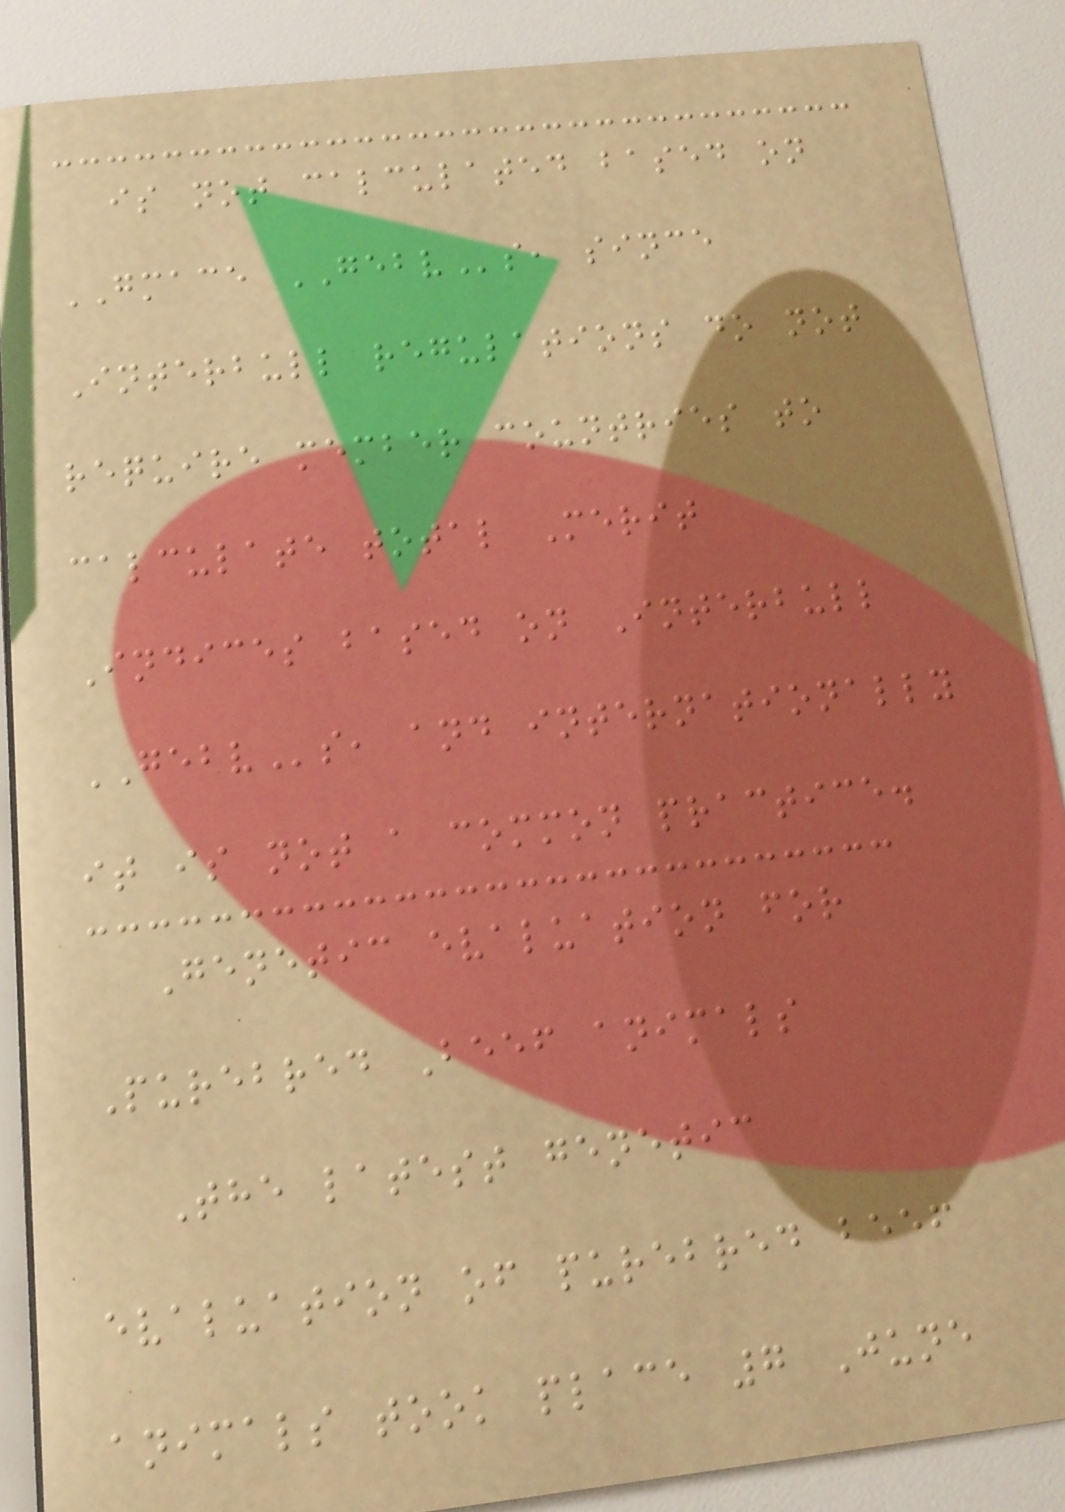is not calculated based on
GMACE GEBVs, since
Interbull regulations do not
require member countries to
calculate total Merit
Indices based on Interbull
GEBVs, and internationally
it is not a common practice.
Genetic evaluation for
Purebred Beef animals
The latest genetic
evaluation of purebred beef
animals took place 7 June
